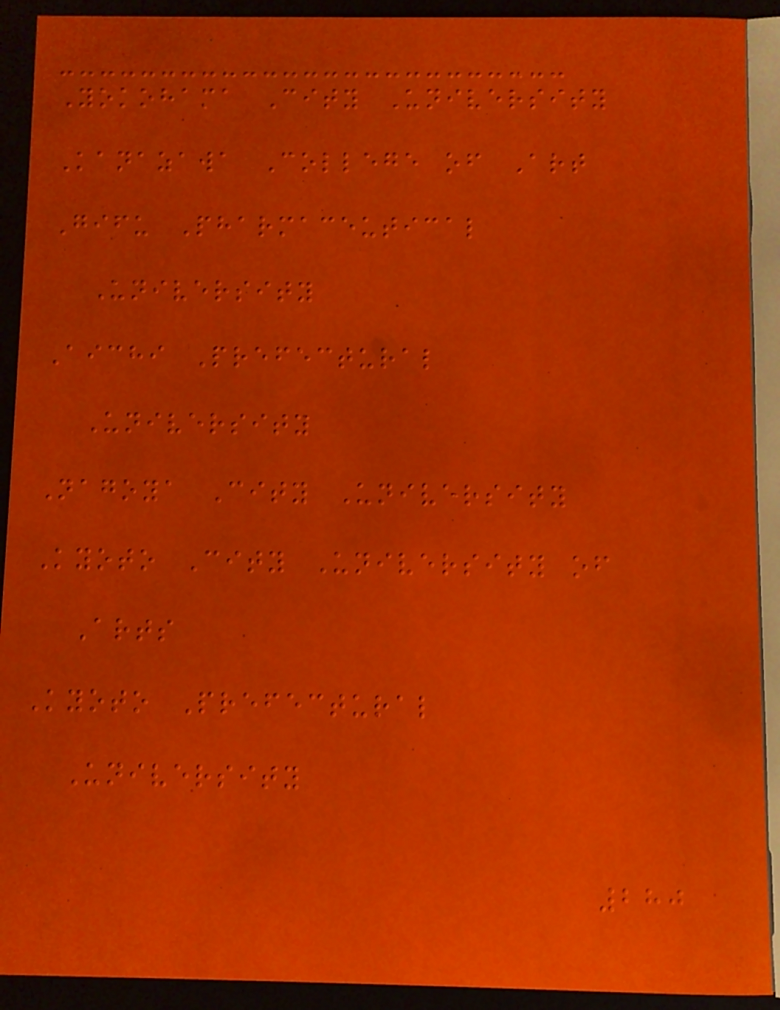Yokohama City University
Kanazawa College of Art
Gifu Pharmaceutical
University
Aichi Prefectural
University
Nagoya City University
Kyoto City University of
Arts
Kyoto Prefectural
University
280
